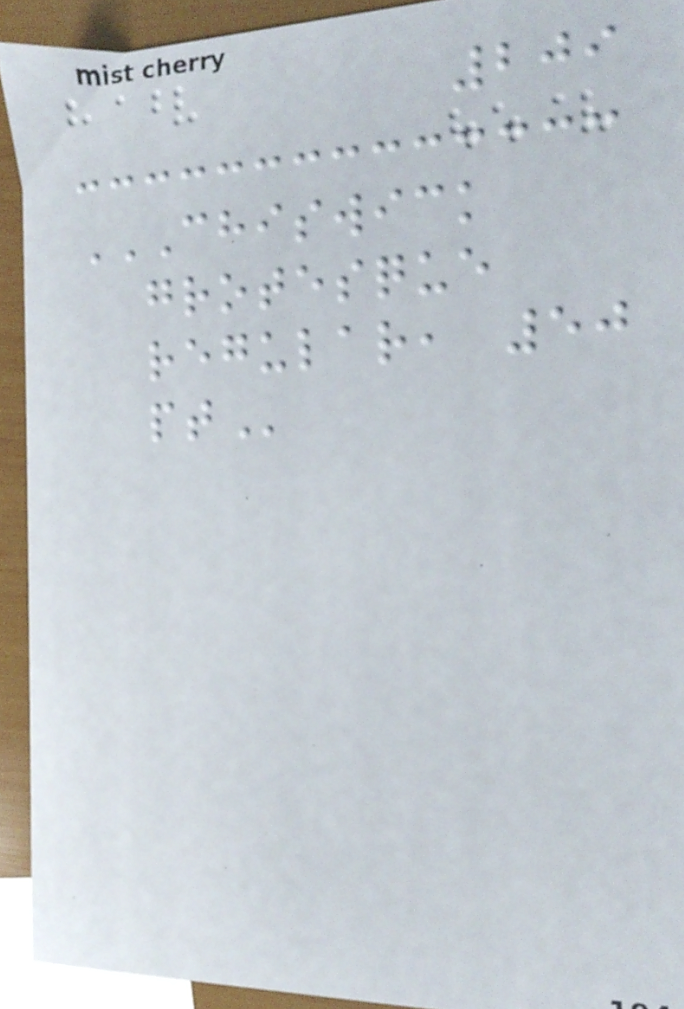209
CHISWICK
GROTESQUE
REGULAR, 50
PT
